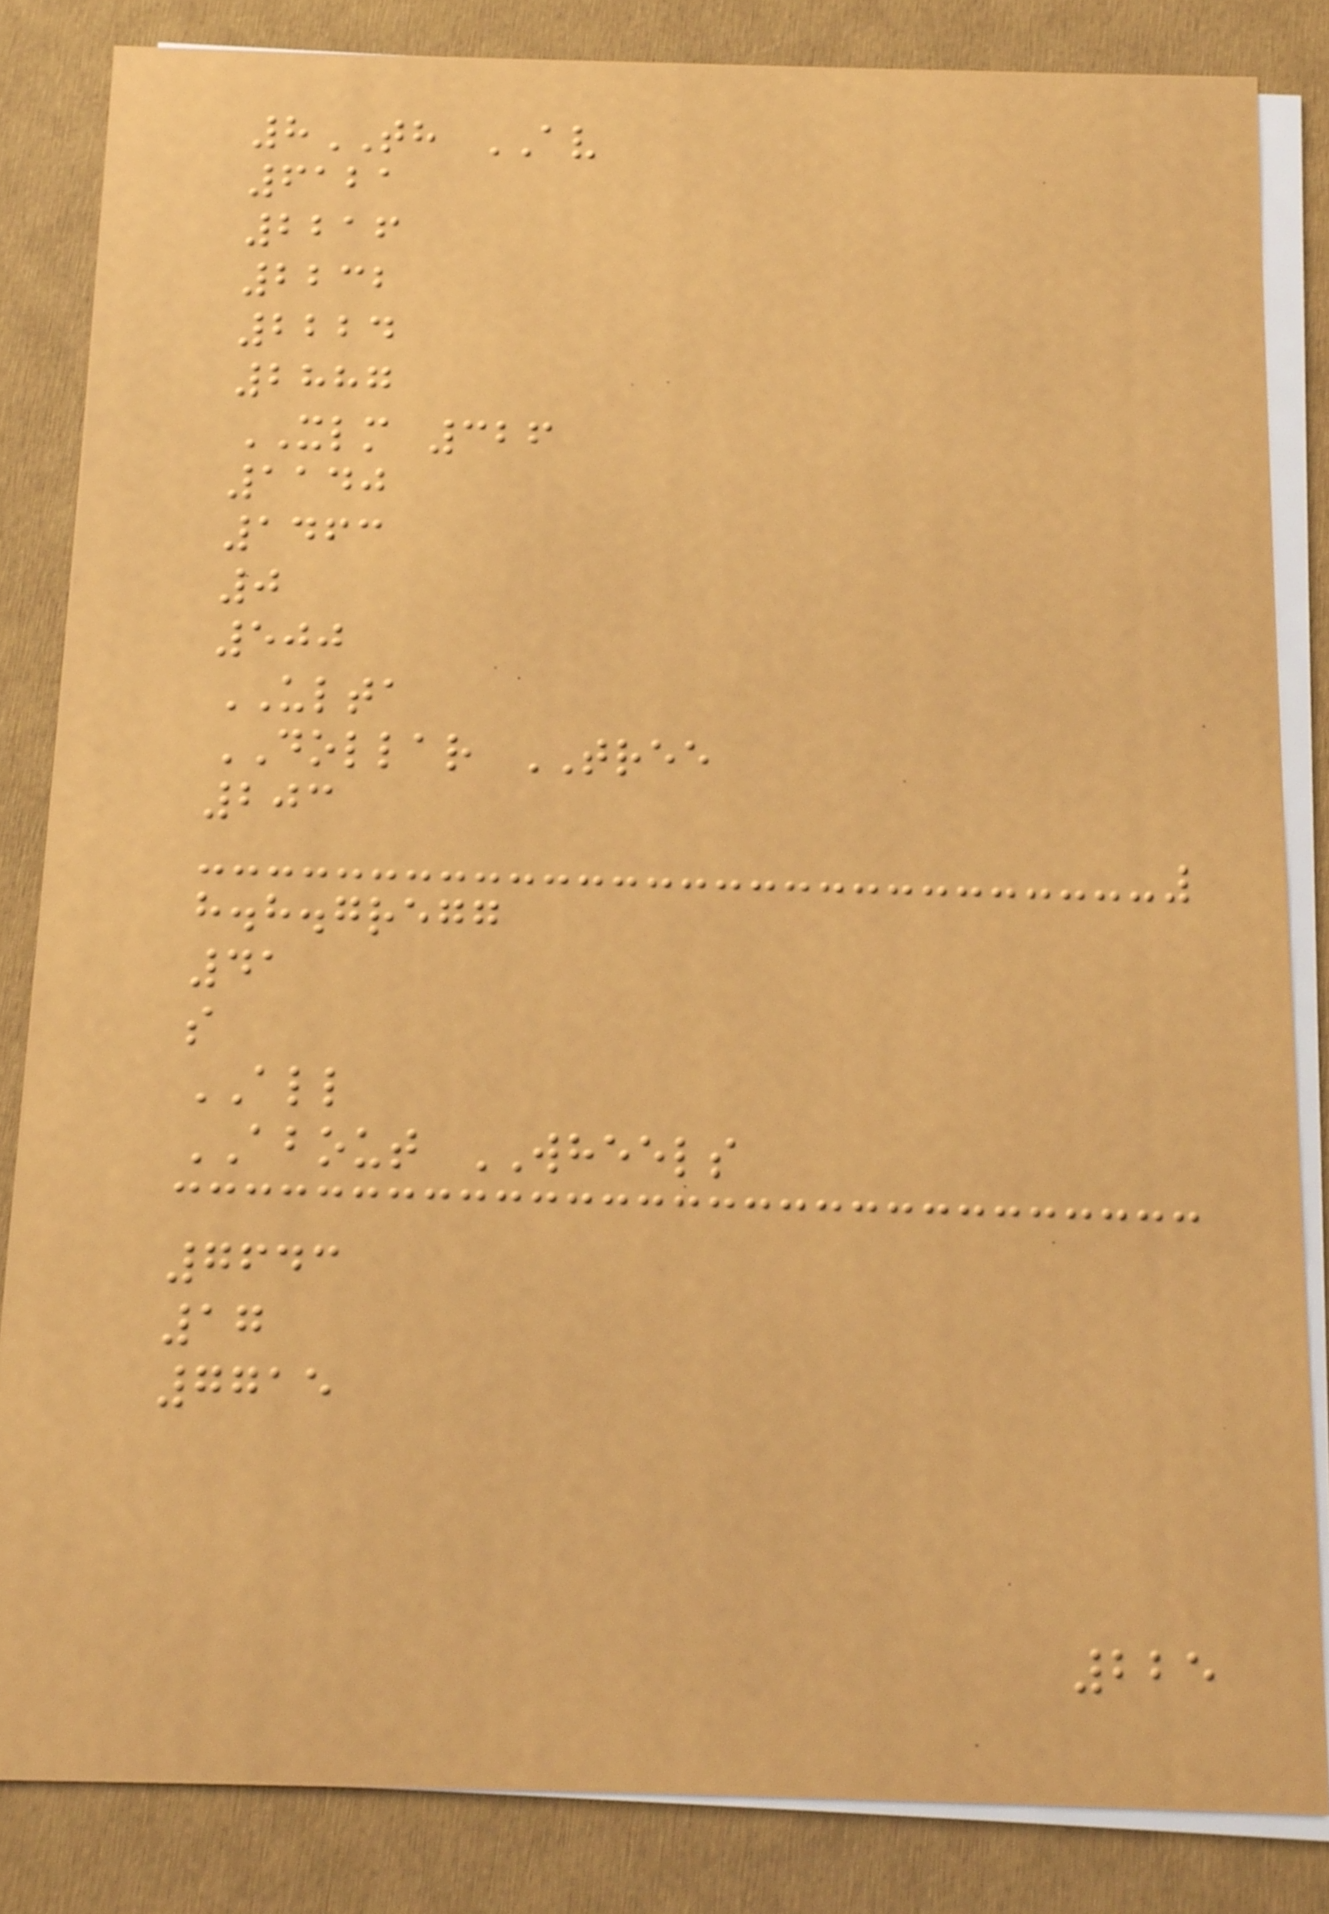8TH AV
6121
2216
2232
2224
2887
XLM 326
1140
1463
0
500
ULTA
DOLLAR TREE
203
h.h.gregg
41
s
ALL
ABOUT WHEELS
7643
17
7715
225
